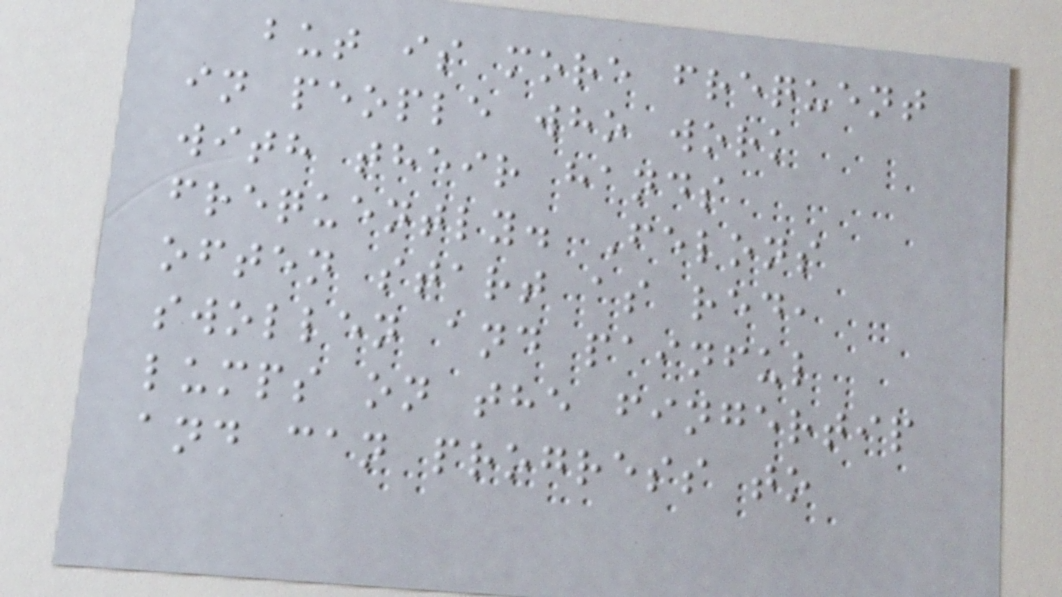but is more frequent
in people who work
with their hands
frequently. Felons
often start as red,
swollen and painful
lumps on the fingertip
and can progress to
